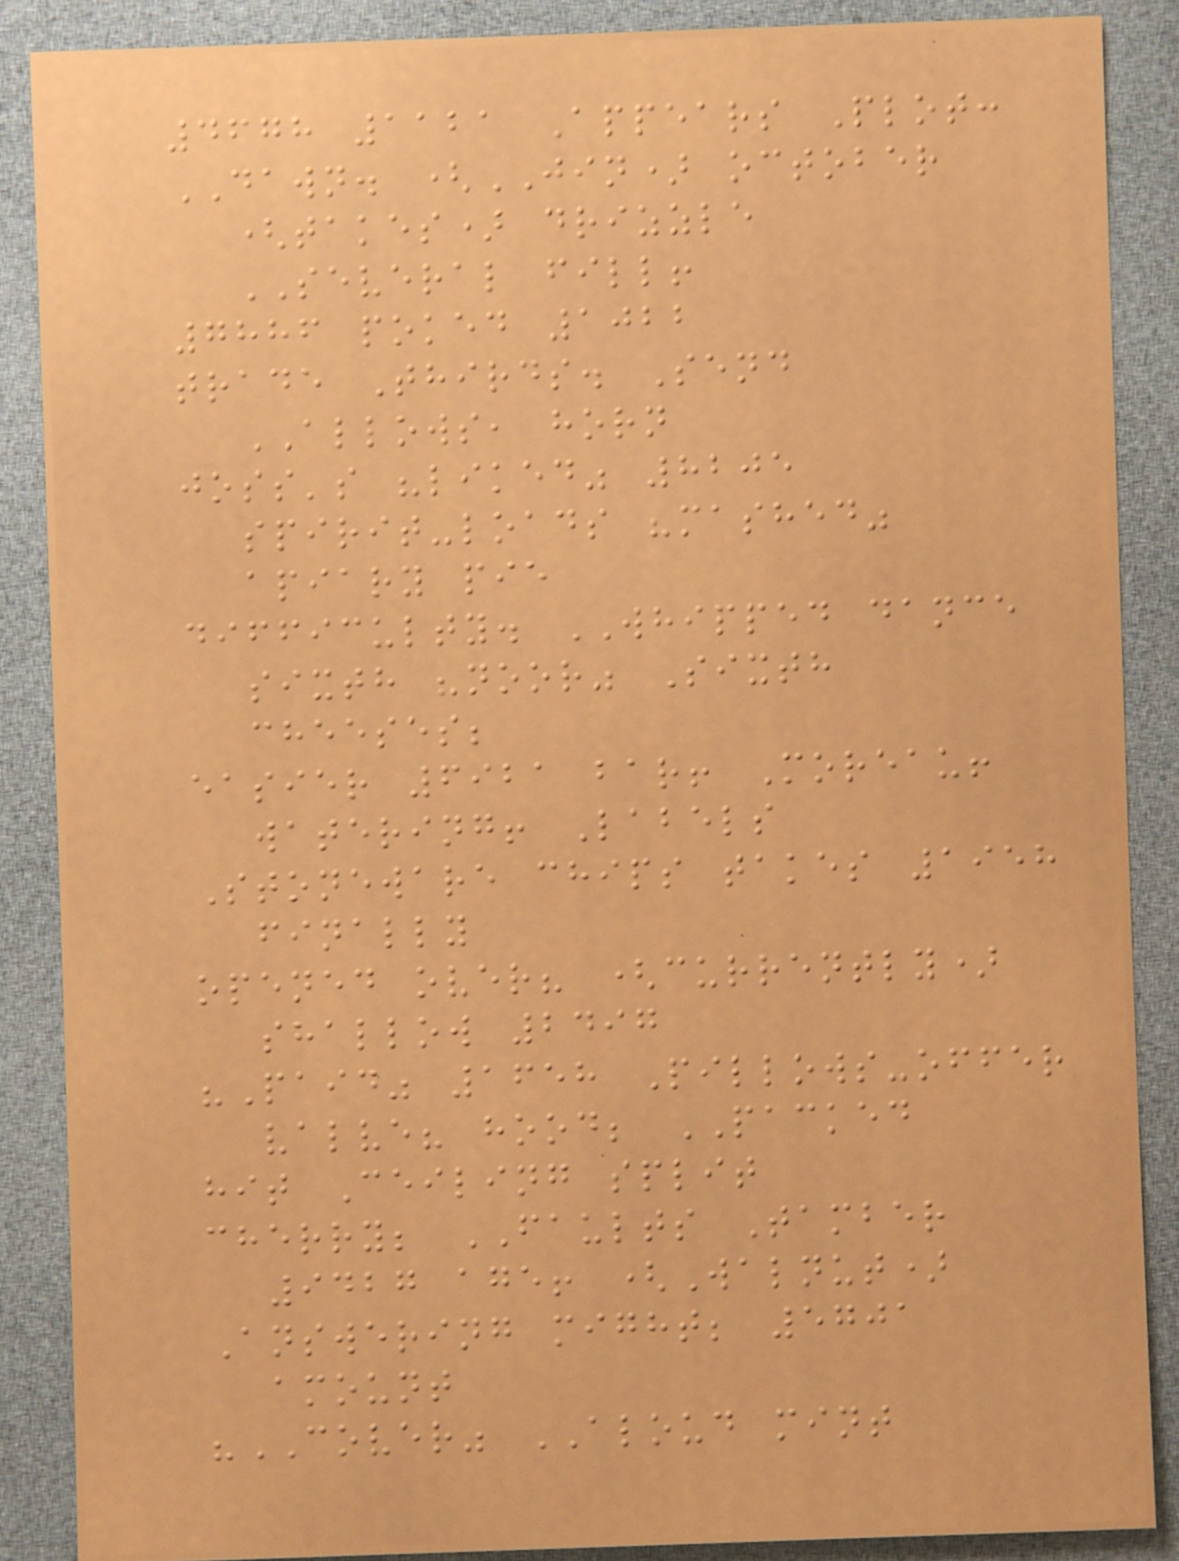4678 1121 Appears Plot:
DAWN. (JIN) october
(takes) drizzle
SEVERAL fill!
7886 poked 1022
trade Thirds. Send
ALLOWS, horn
joss's "liked" 8205
spirit-loads "mashed"
apiary pie
difficulty. WHIPPED dance
sixth "noor" Sixth
cheeses;
easier 6921 bar! Moreau!
watering! Labels
Stoneware chips takes 1958
finally
opened over? (currently)
shallow 2497
"Paid" 1658 Pillows-offer
valve? hood; PACKED
hit Ceiling split
cherry; FAULTS Tamber
9427 age! (Walnut)
Answering might; 5701
amount
"COVER" ALOUD mint
